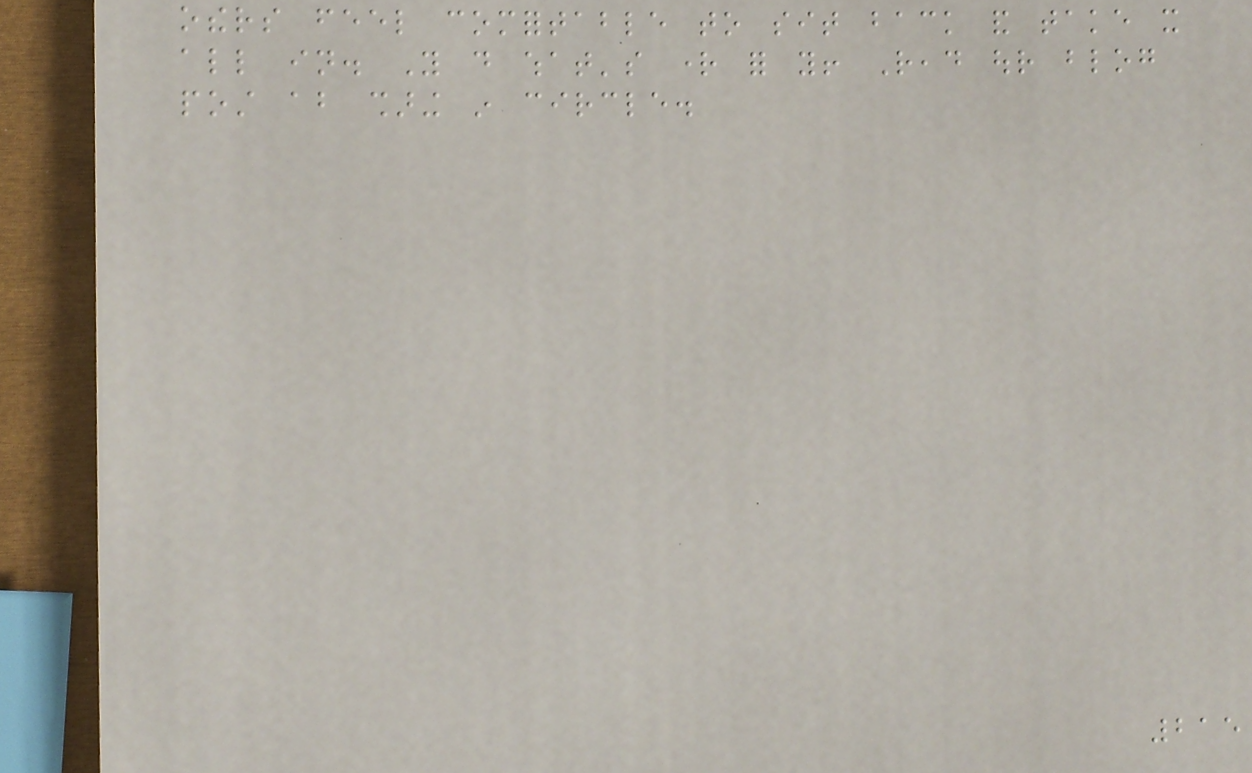others feel comfortable to sit back and take it
all in. You do what's right for you! Read our blog
post about sharing in circle.
215
